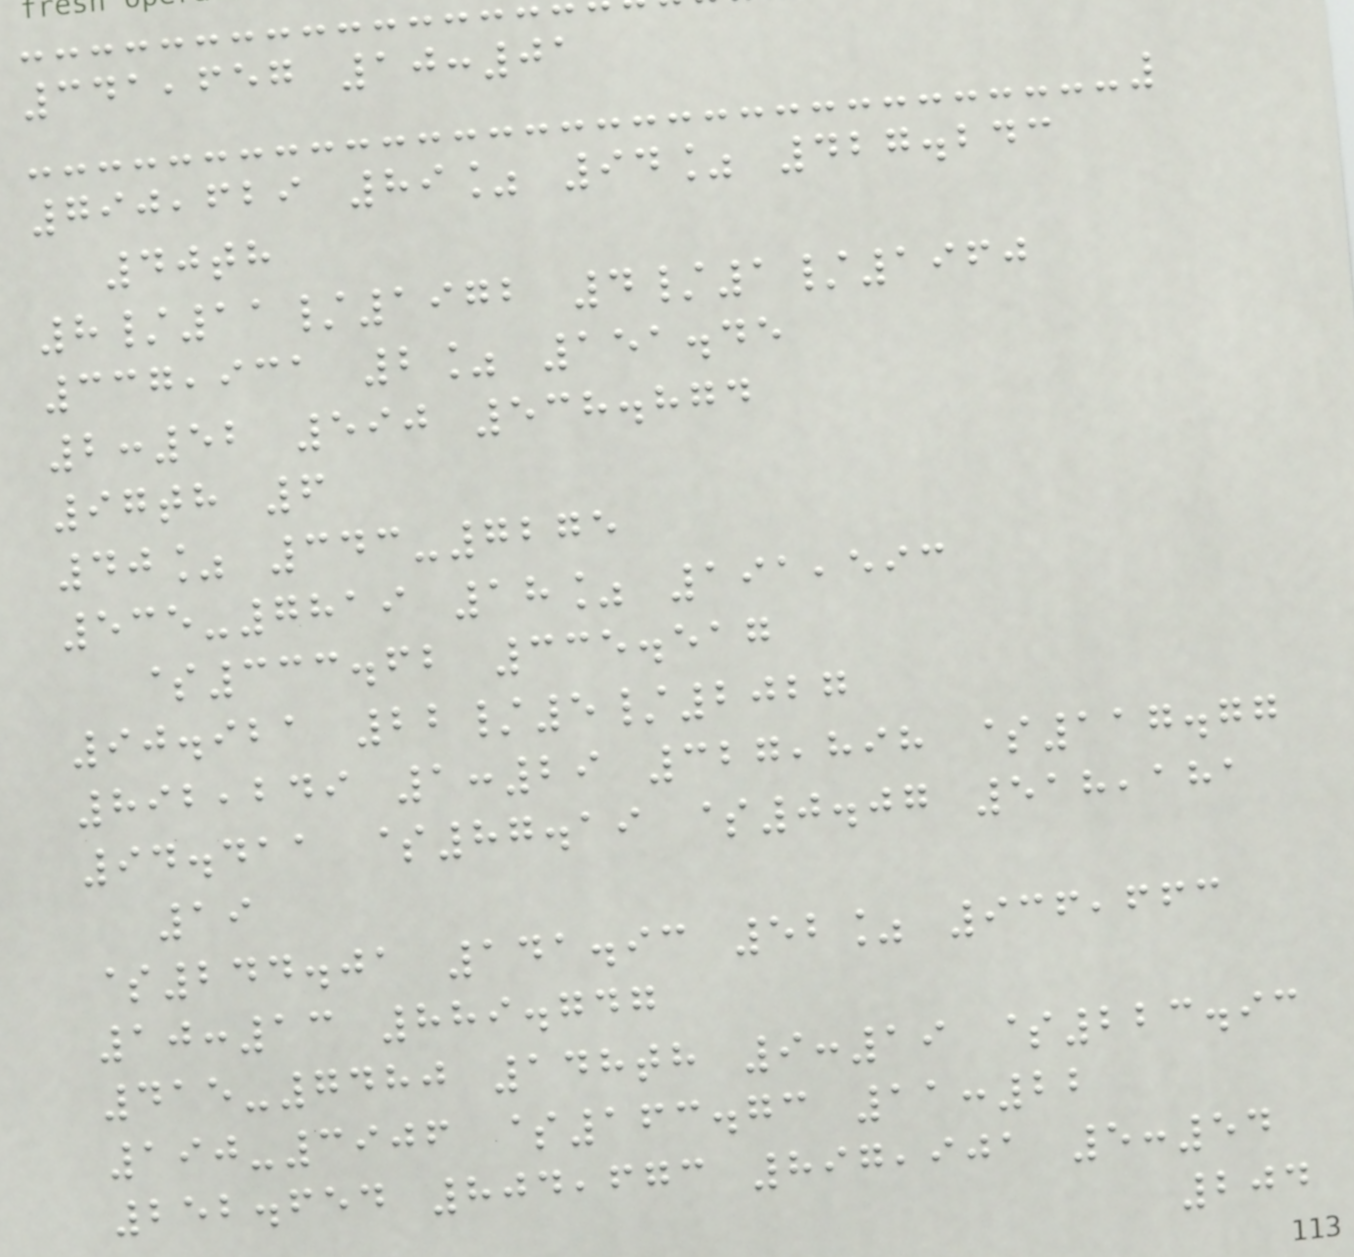341,657 10:01
790,629 89% 94% 427.243
40th
8/11/1972 4/1/1960
337,931 2% 151.45
2:52 590 538.874
97th 6
40% 343-7275
535-7819 18% 191,593
$333.62 335.517
90.921 22/5/2027
892,249 1:29 327,898 $117.77
94.411 $87.19 $0.07 518,181
19
$244.01 141.93 52% 936,663
10:13 889.747
415-7480 148th 9:19 $223.93
190-3906 $163.73 11:22
252.654 804,673 897,901 5:54
204
